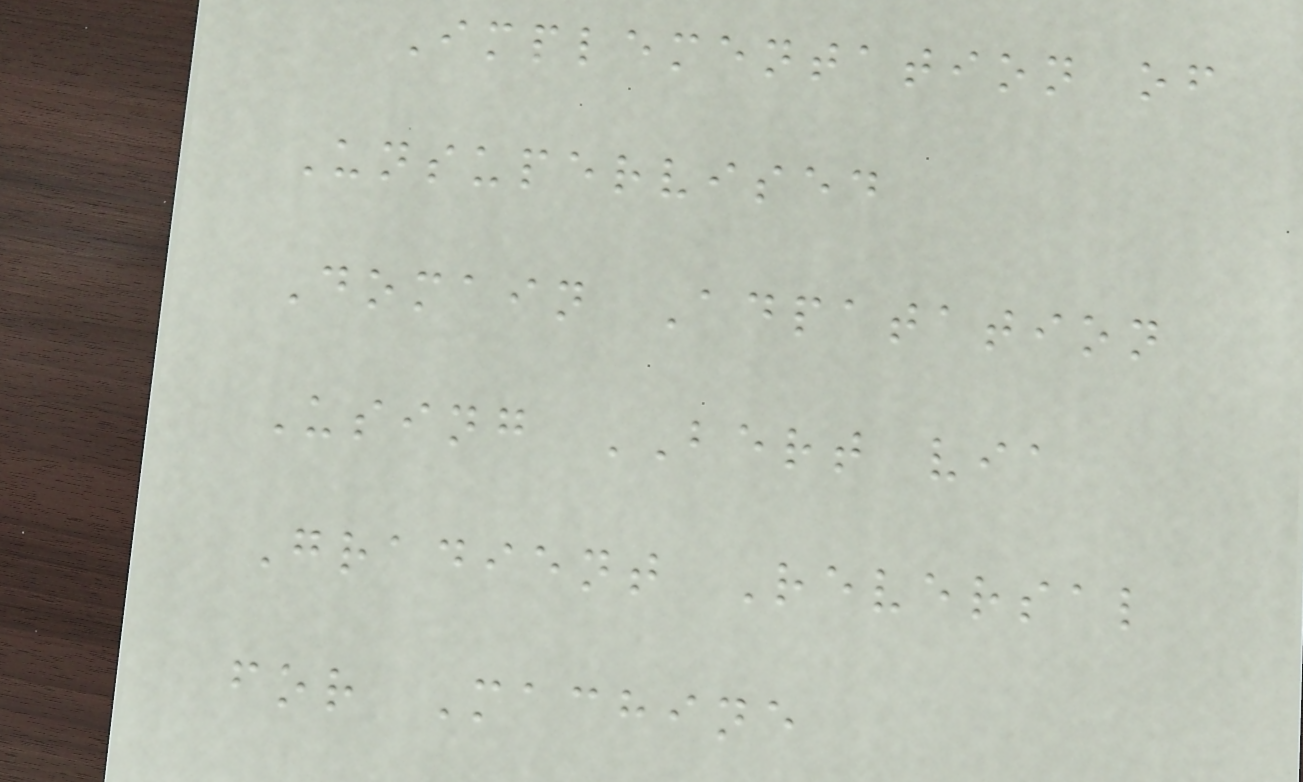Implementation of
Unsupervised
Domain Adpatation
Using BERT via
Gradient Reversal
for Machine
